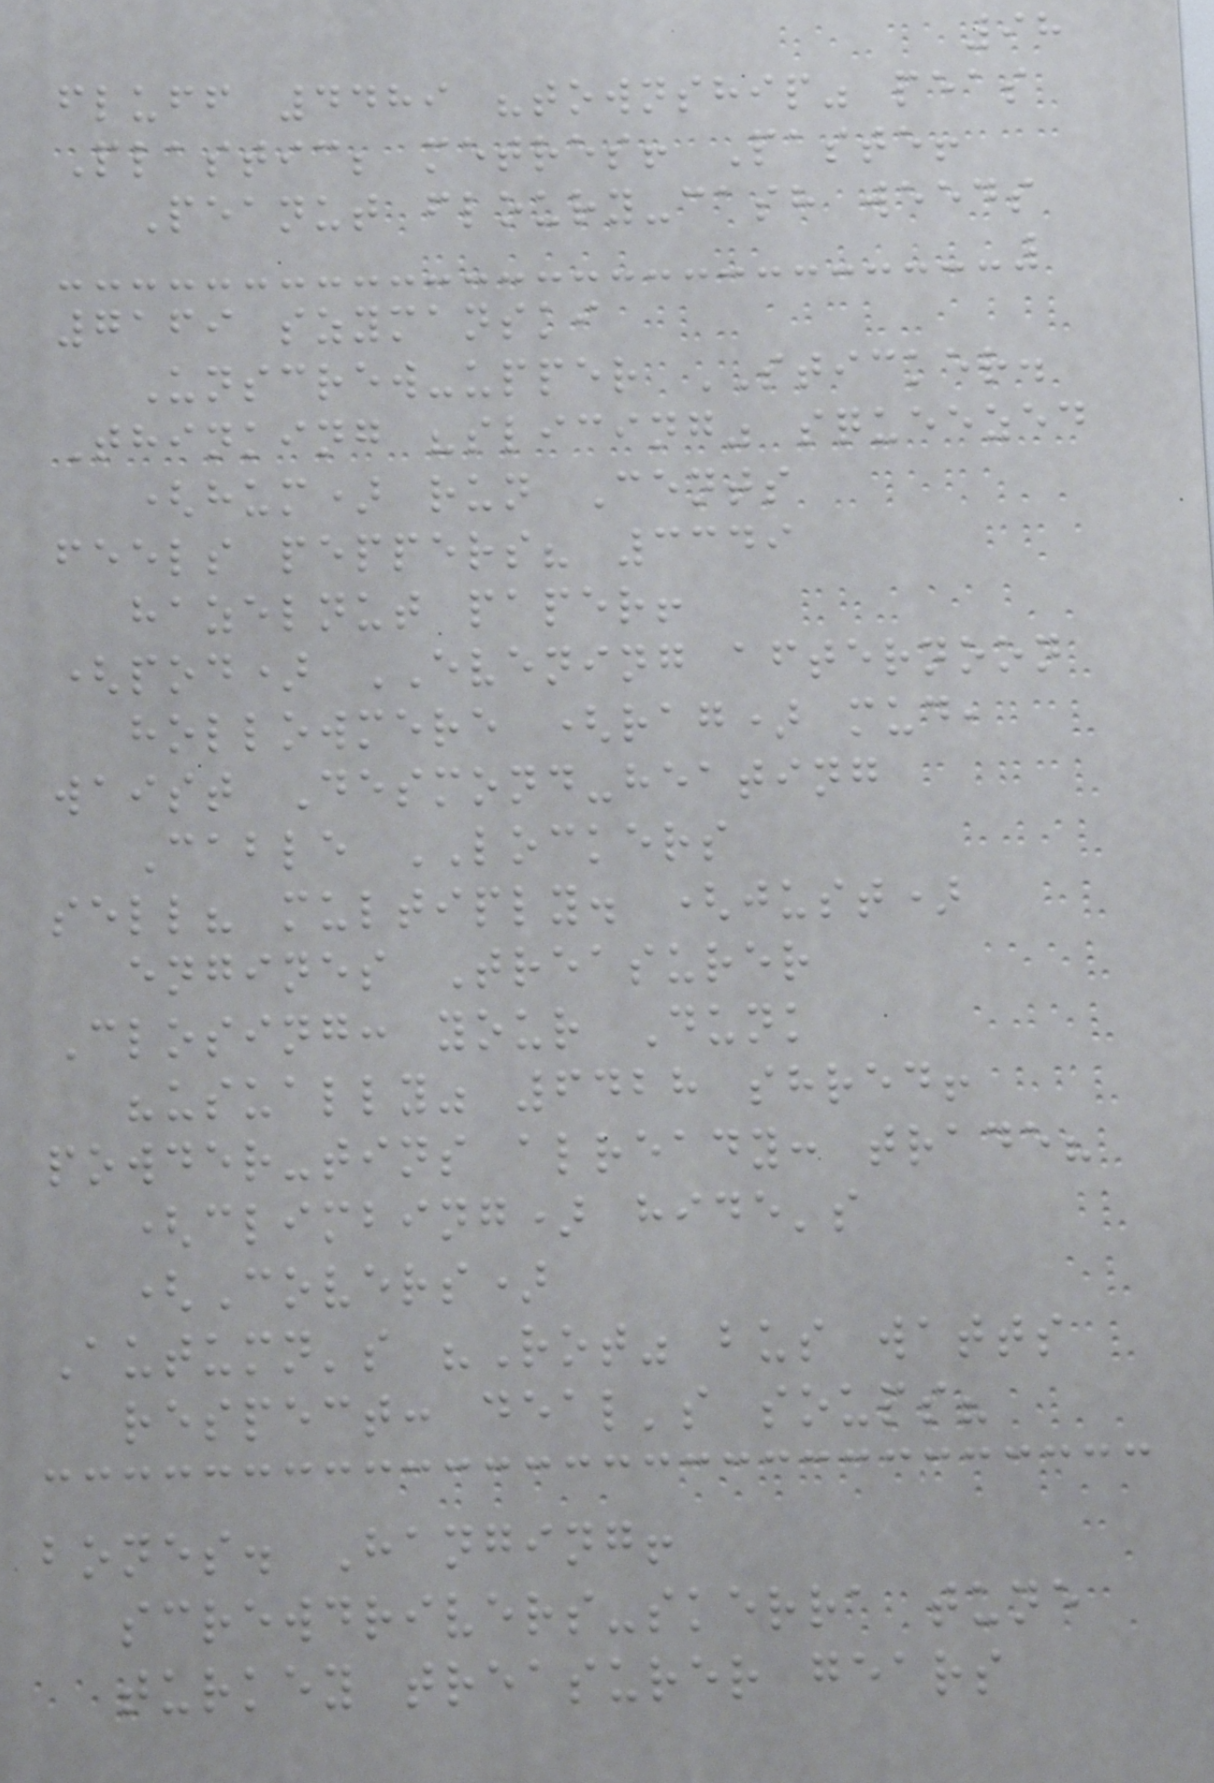98
fluff 4489 "township" peas
Plastic; metres! Paste!
Peanut floury-cash weeds
7169 szymanski
Unscrew-upper STICKER.
Thinking "slicing" squeezed
(hum) run Cents
feels peppers? 3349
hazelnut paper!
(pod) EVENING afternoon
hollowmere (rag) mud,
waist Desmond-heating
Cable LOCKERS
sell? multiply. (just)
engines Treasurer
Closing: your Dunk
"usually" 6428 shred!
powder-tins already: trade?
(climbing) hide's
(Covers)
Autumn's "Rot" bus watts
respect: deal's soups?
bones. Hanging!
screwdrivers-skerra tune
turkey treasurer gears
